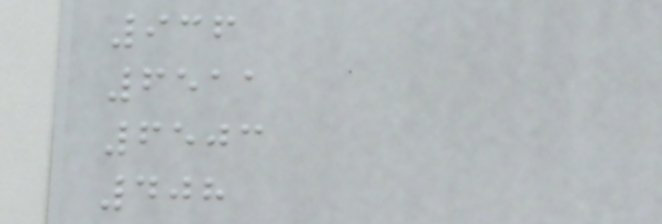936
6511
6503
408
